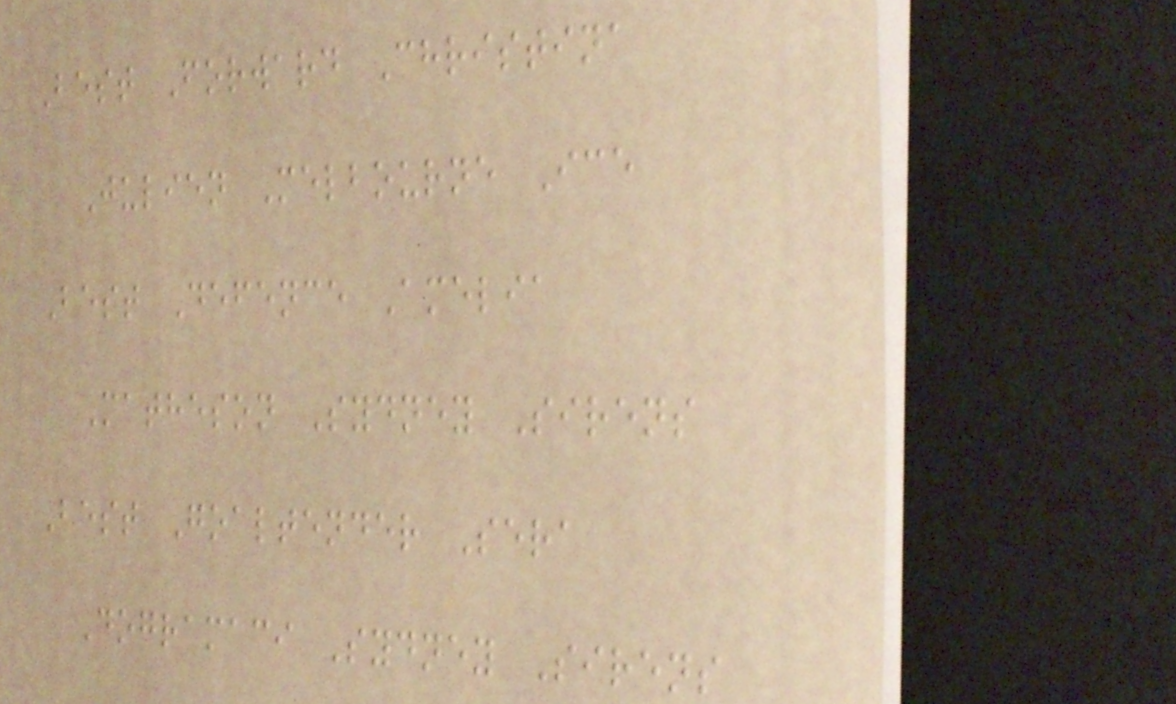Best Forward Christina
Julien Melbourne Ice
Best Defence Amelia
Matheson Sydney Sirens
Best Goaltender Sera
Dogramaci Sydney Sirens
